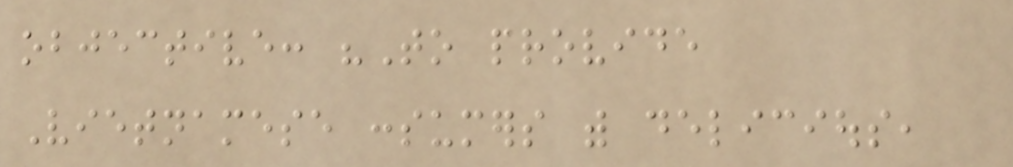objective: "To provide
Vietnamese consumers with delicious,
